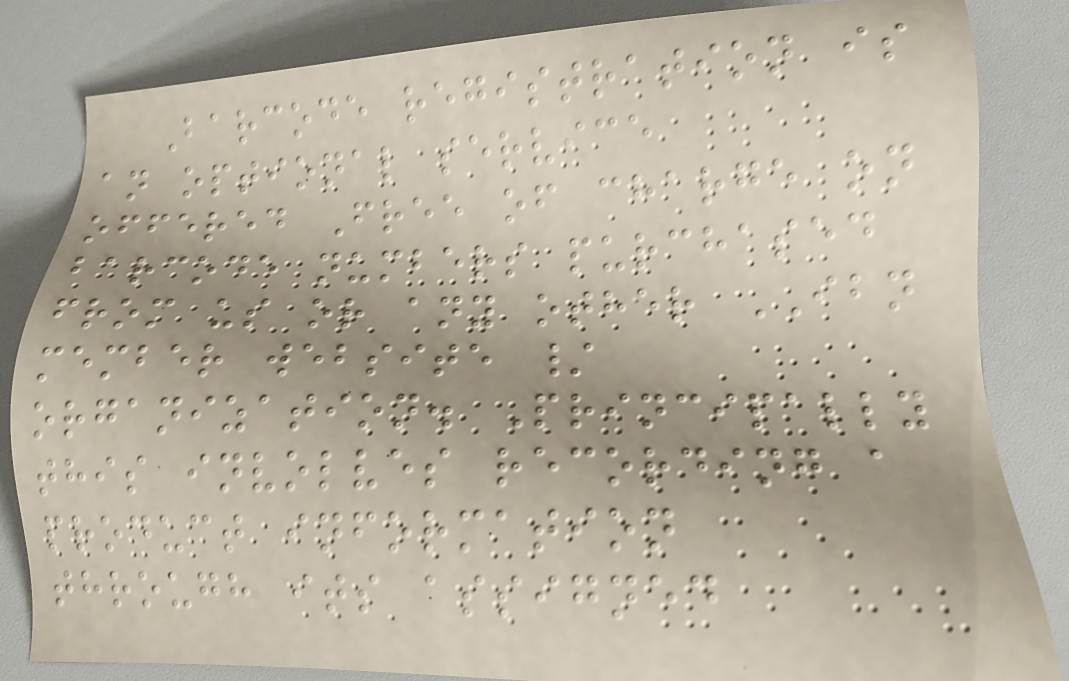Barcode registration is
an optional service
offered Free of charge on
barcode numbers purchased
from us or any other IBN
member website /
organization. Principally
this involves recording a
product information
through its assigned
